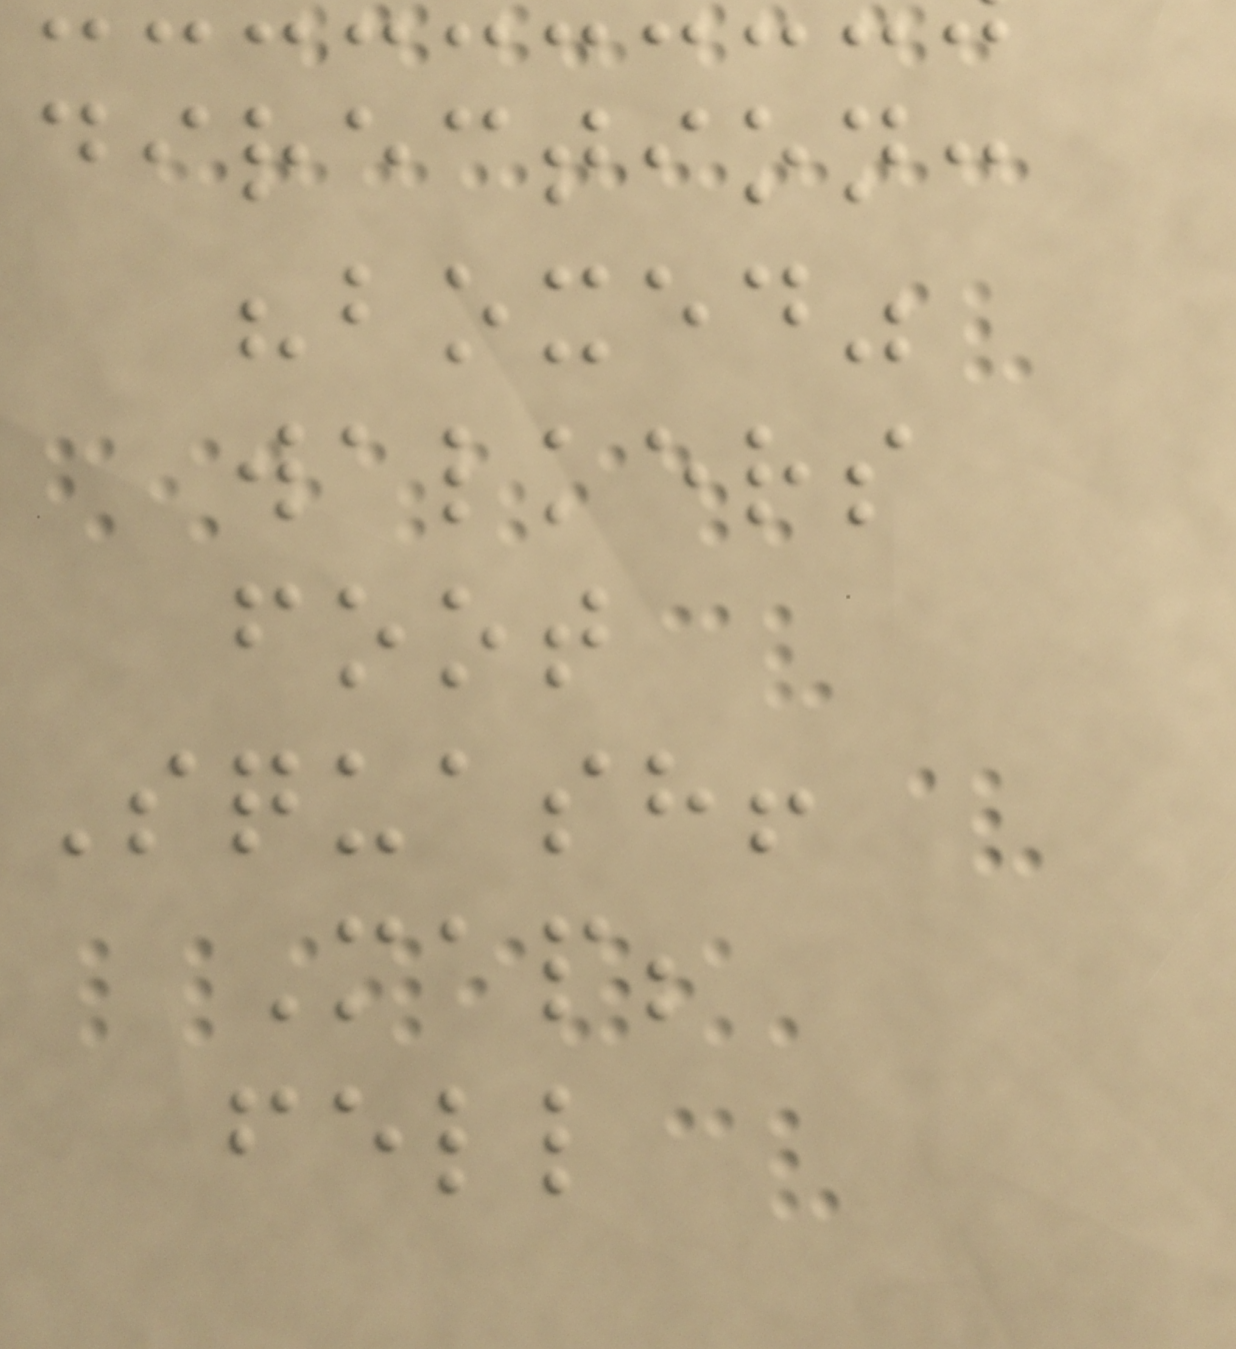direction:
"boxed"
walkers
foot
Squash!
Map;
fell
